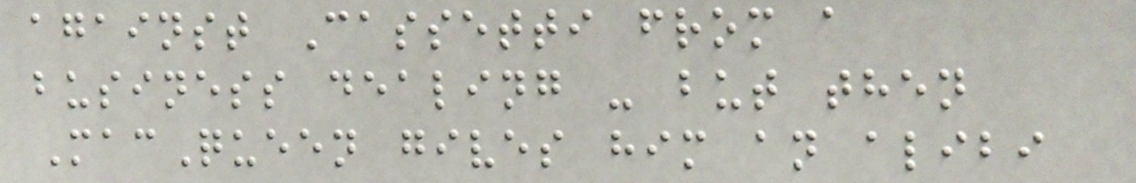against Cassetti from a
business dealing - but then
MacQueen gives him an alibi
